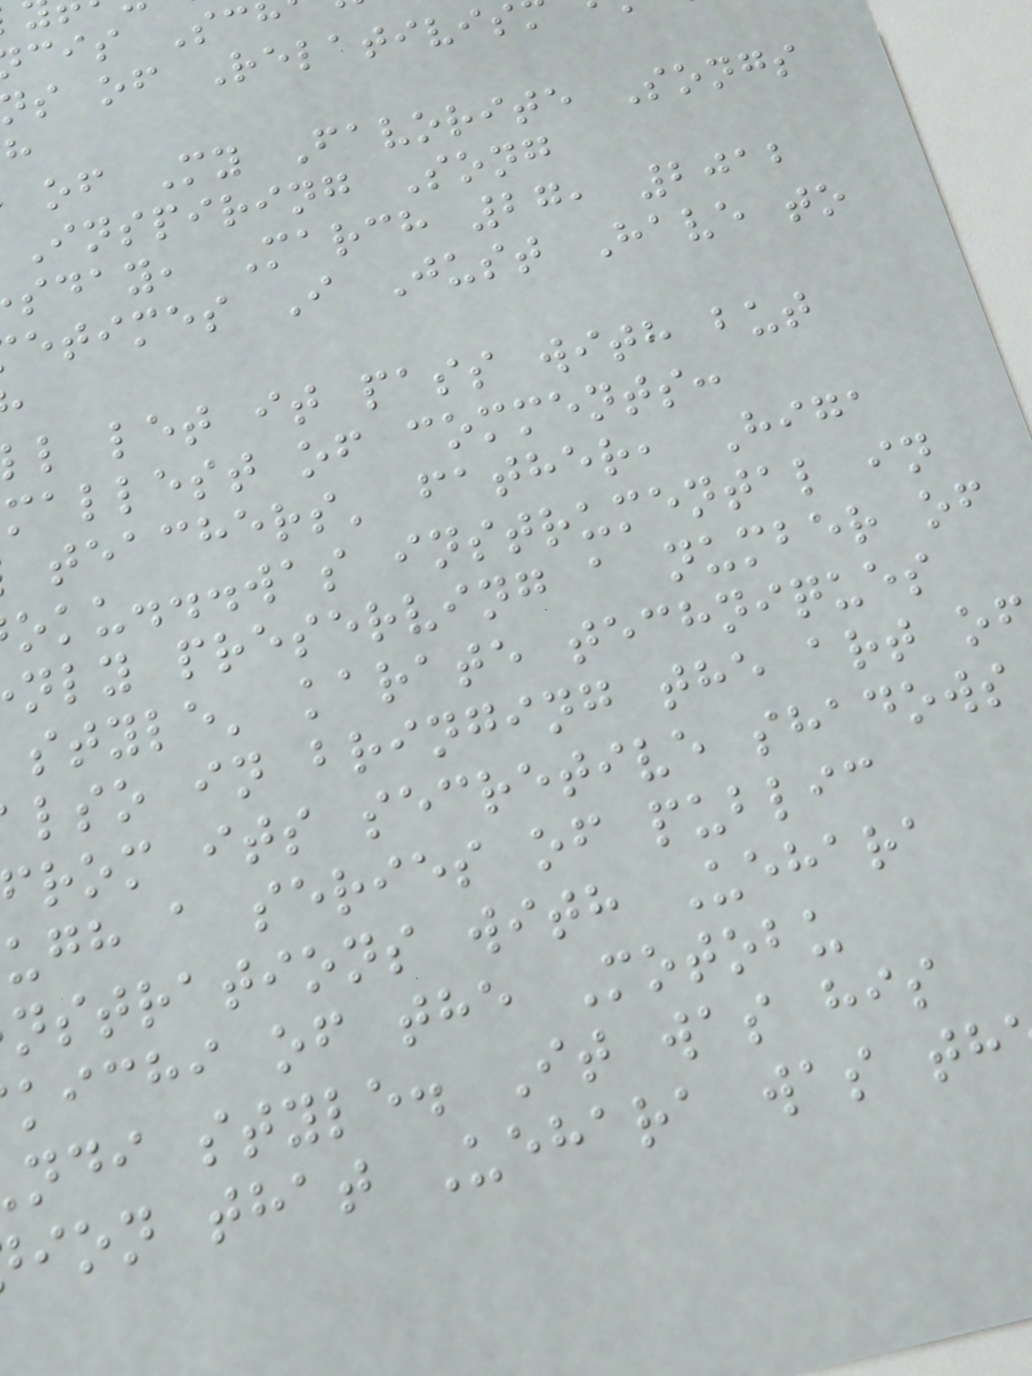cis Sc
s of Relativis
of My Favorite Songs
Inspiring Song
sday, March 27, 2012
etimes I Just Have to
l let it pass with but
mallest of comments:
teachers' father, Higa
oku...was instrumental in
nly preserving a number of
style' karate techniques
lso in bringing the art o
rom its secretive shadows
ugh a series of public
nstrations with Uehara
kichi of the Motobu
ndi style. It was his
ion that Uehara was th
